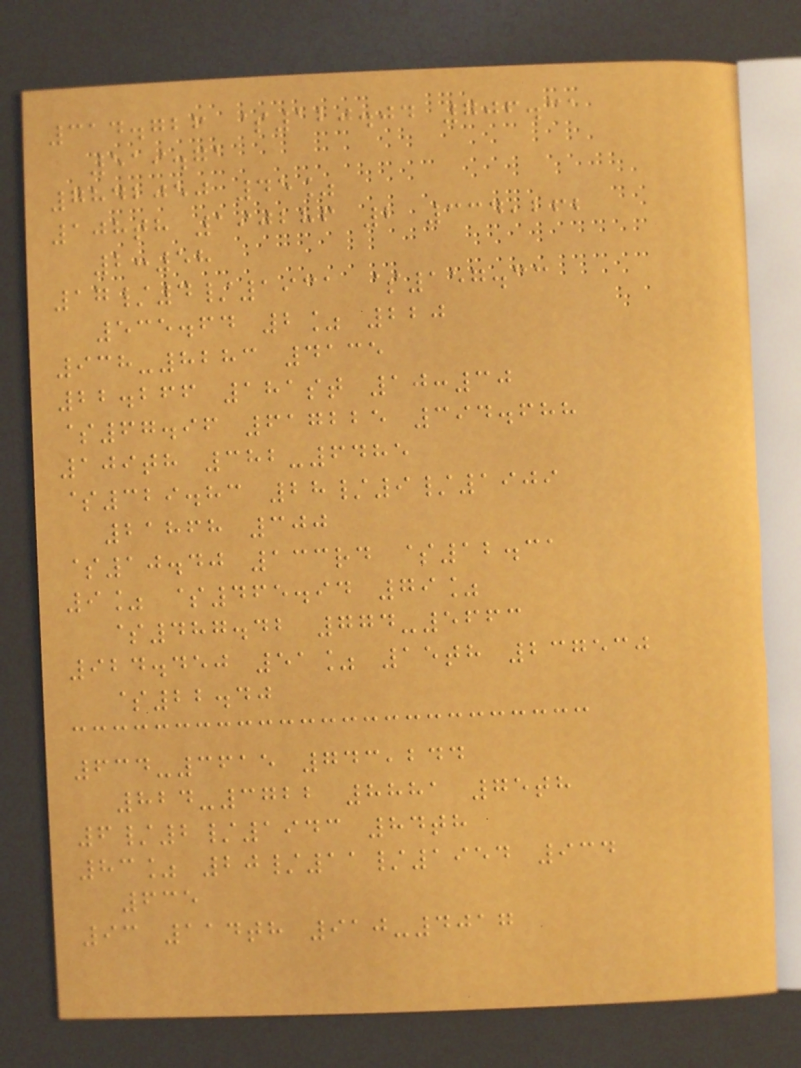314.726 $120.04 706.31
519.71
7842050 45%
108th 190286 2 334,262
2:58
17/4/1931 $157.33
535.64 2% 220
938-8283 4135
22.266 181st 10:30
$67.96 617225 394.688
109th 382-6485
$329.83 28/9/1909
21868 300
$10.40 133rd $12.31
9% $465.94 79%
$487.42 774-5663
924.450 51% 15th 237530
$22.40
634-3615 743,244
824-3722 8881 75th
6/2/1943 84th
83% 20/11/1954 934
635
93 114th 910-4017
